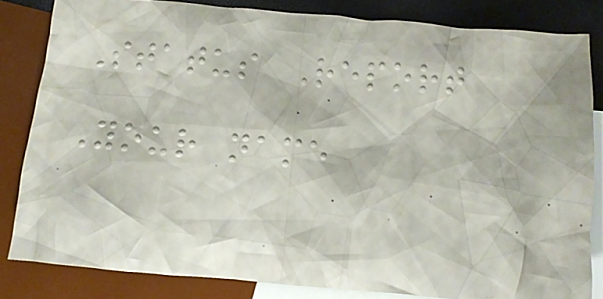Status Report
Your name
